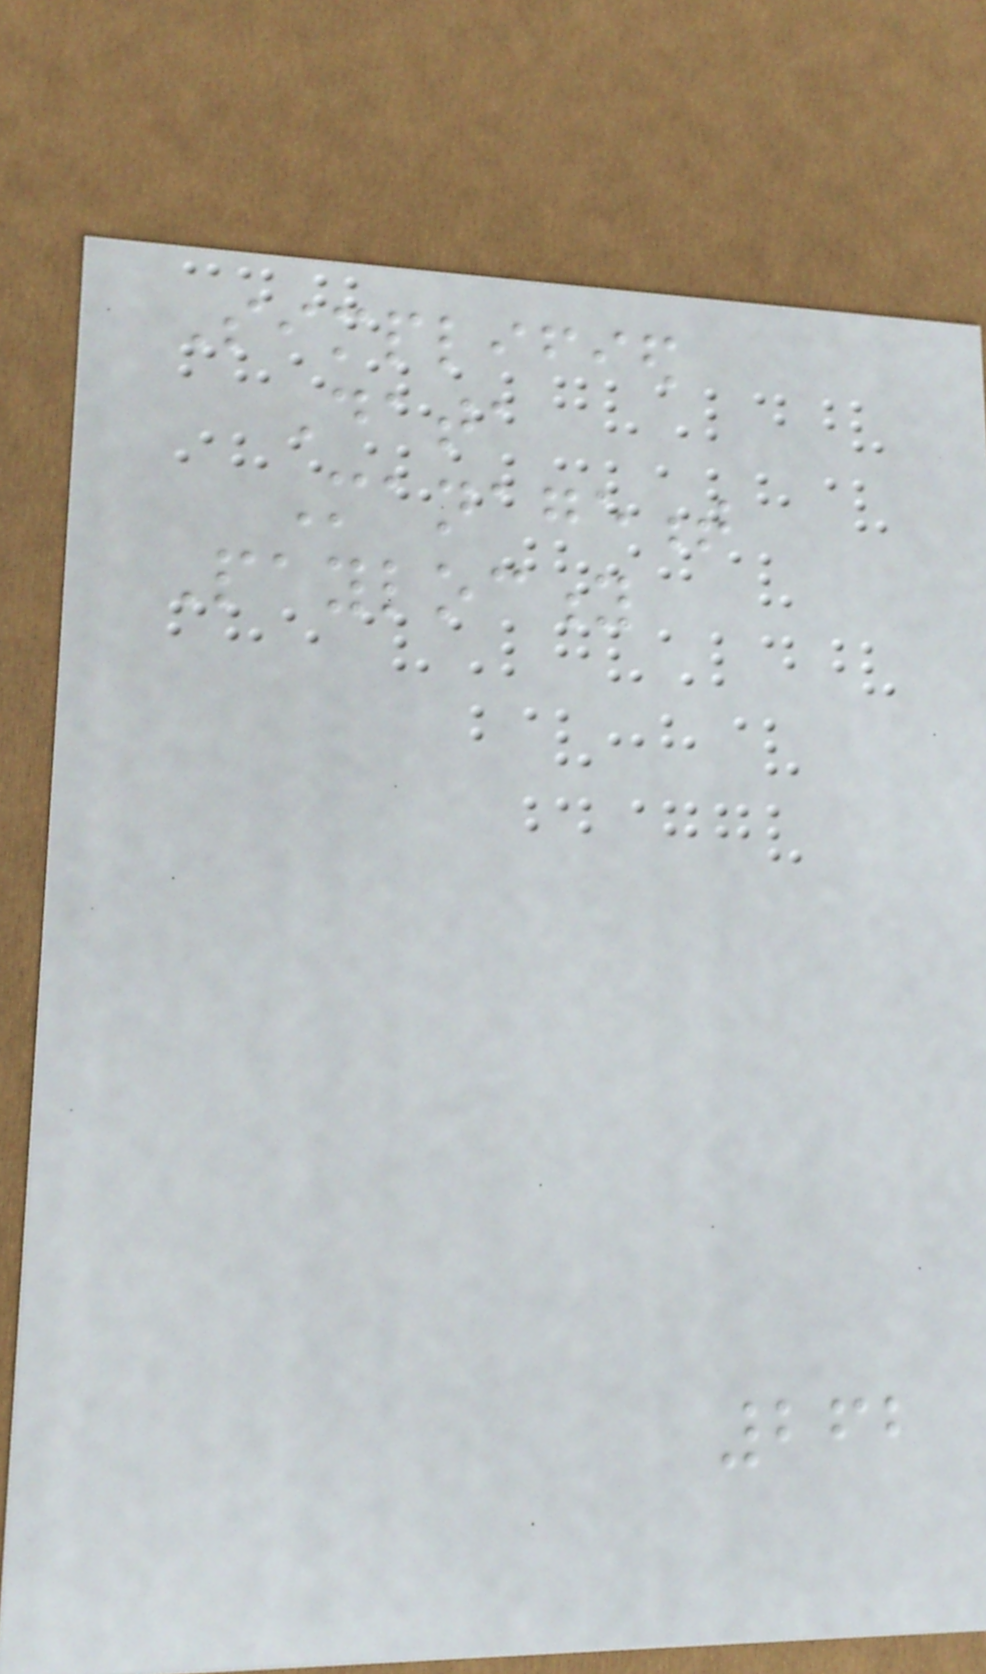Simplified
Data
Management
Paylocity
262
